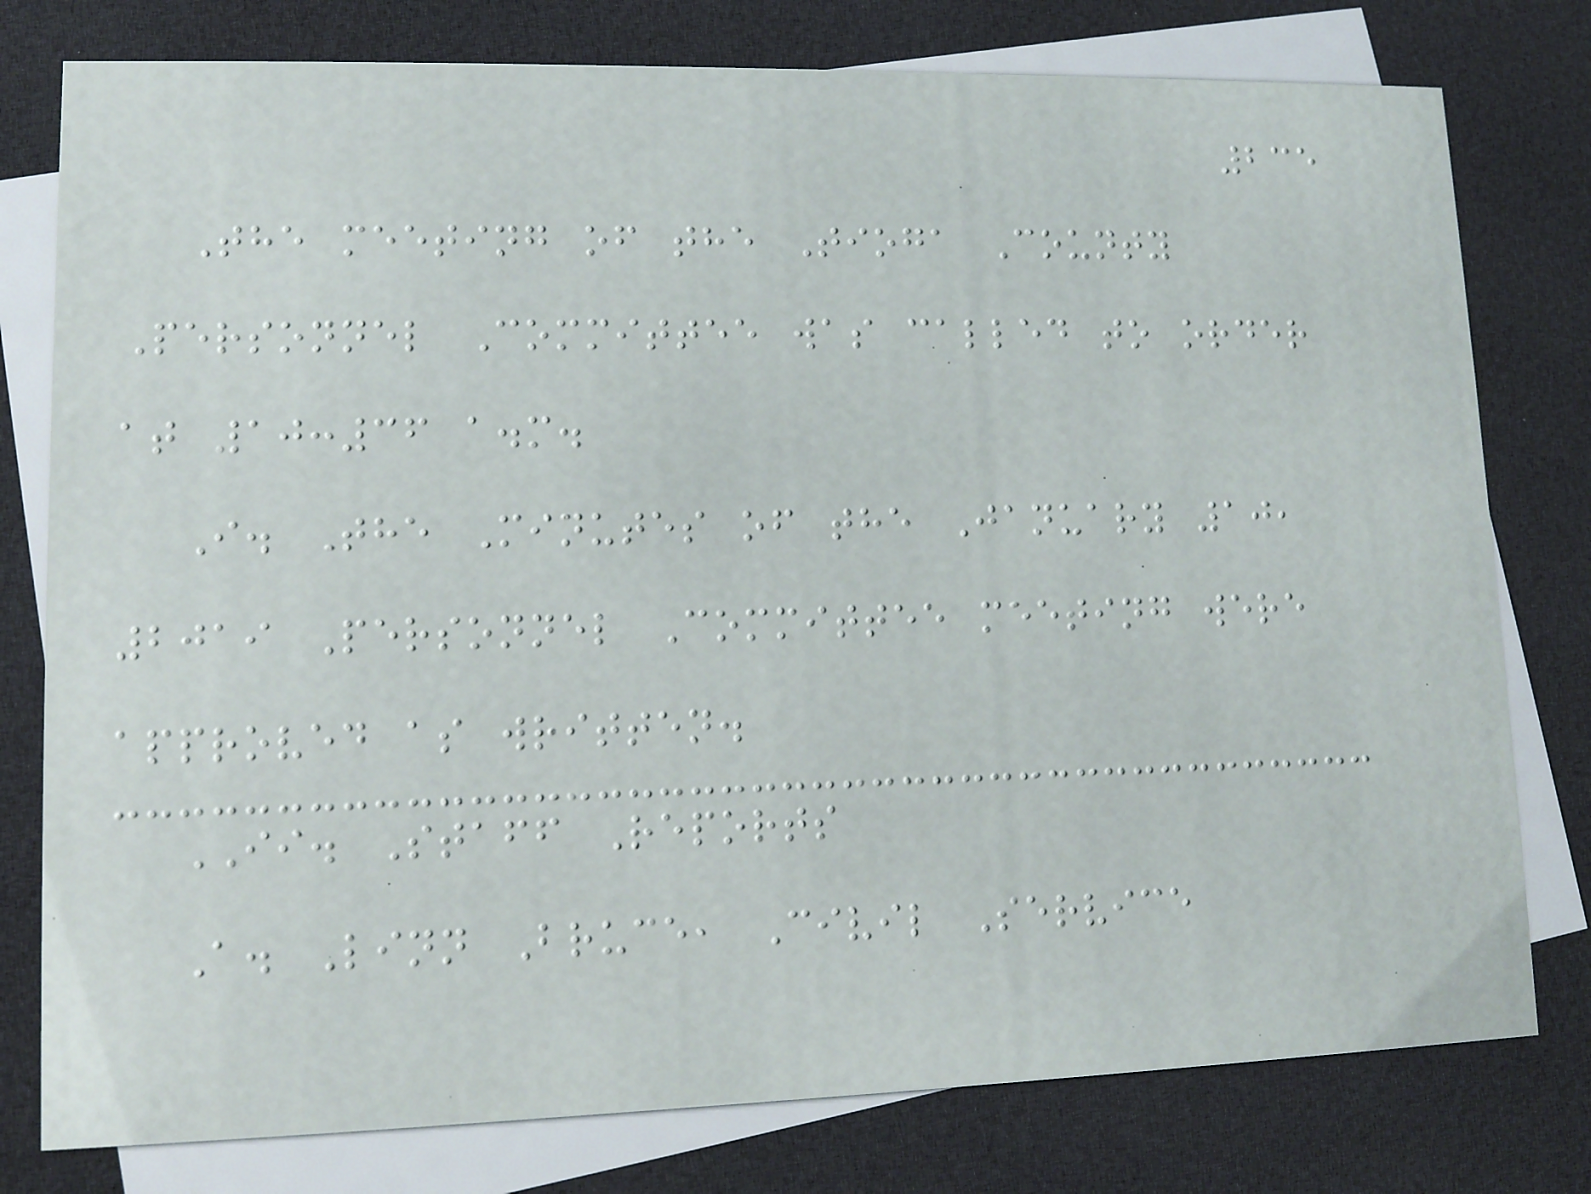235
The meeting of the Tioga County
Personnel Committee was called to order
at 10:36 a.m.
I. The Minutes of the January 10,
2019 Personnel Committee meeting were
approved as written.
II. Staff Reports
A. Linn Bruce, Civil Service
